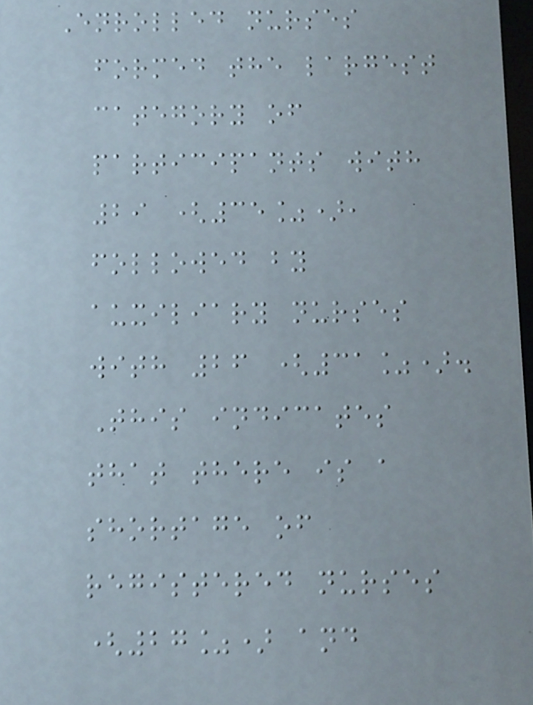Enrolled nurses
formed the largest
category of
participants with
29 (35%),
followed by
auxiliary nurses
with 26 (31%).
This indicates
that there is a
shortage of
registered nurses
(27%) and
